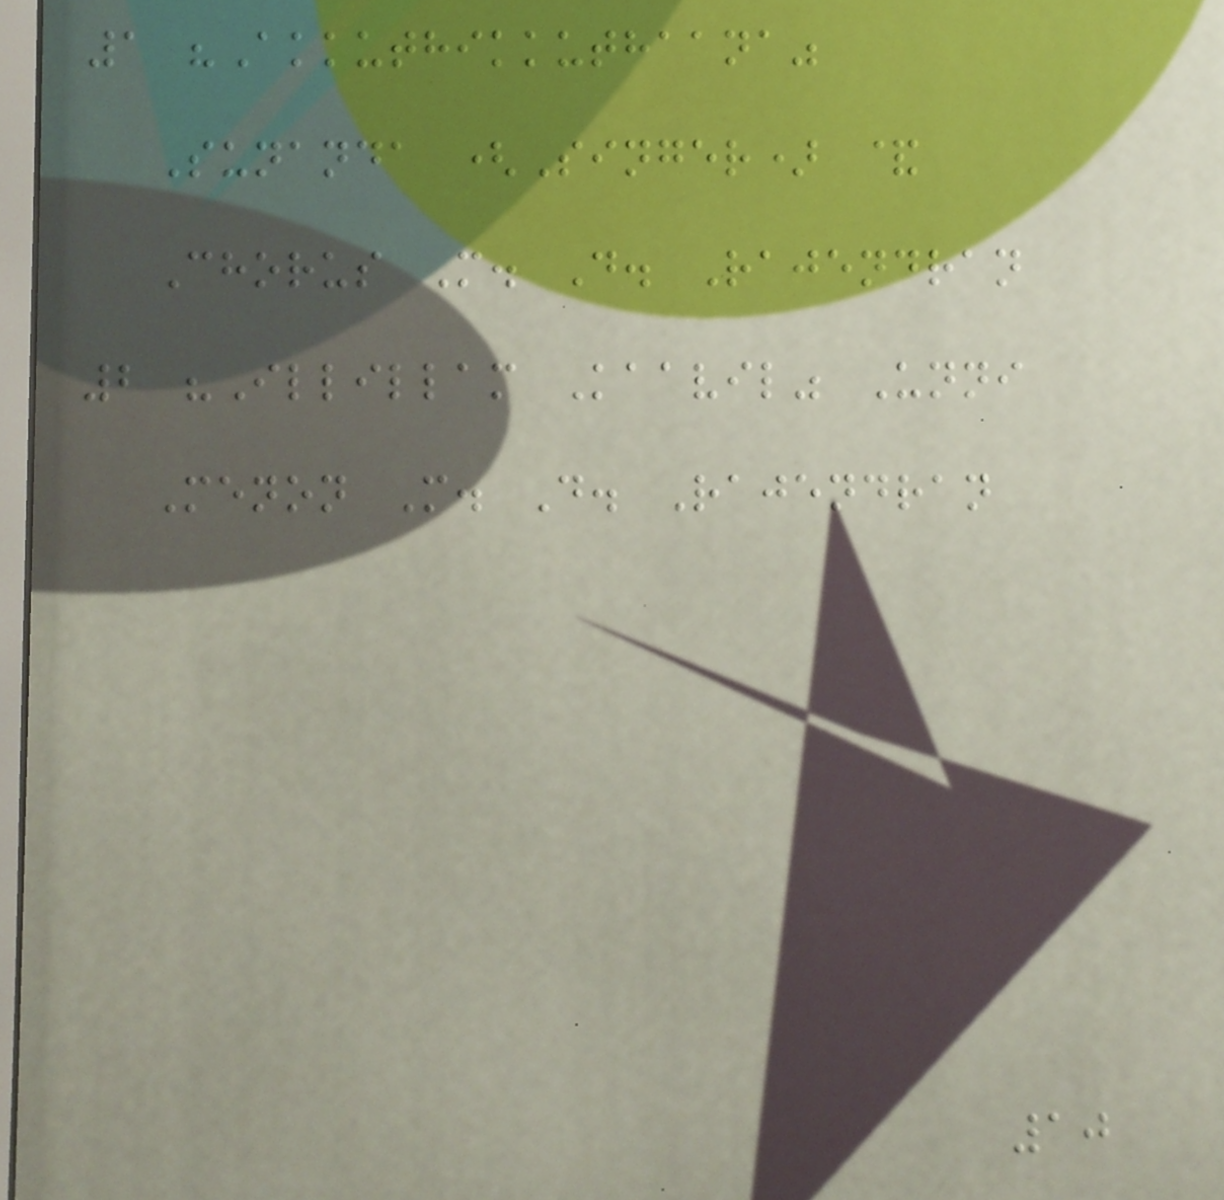1 "Akkuthikkuthaana"
Sunanda (Singer) &
Chorus M. D. Rajendran
2 "Illillam Kaavil" Unni
Menon M. D. Rajendran
10
